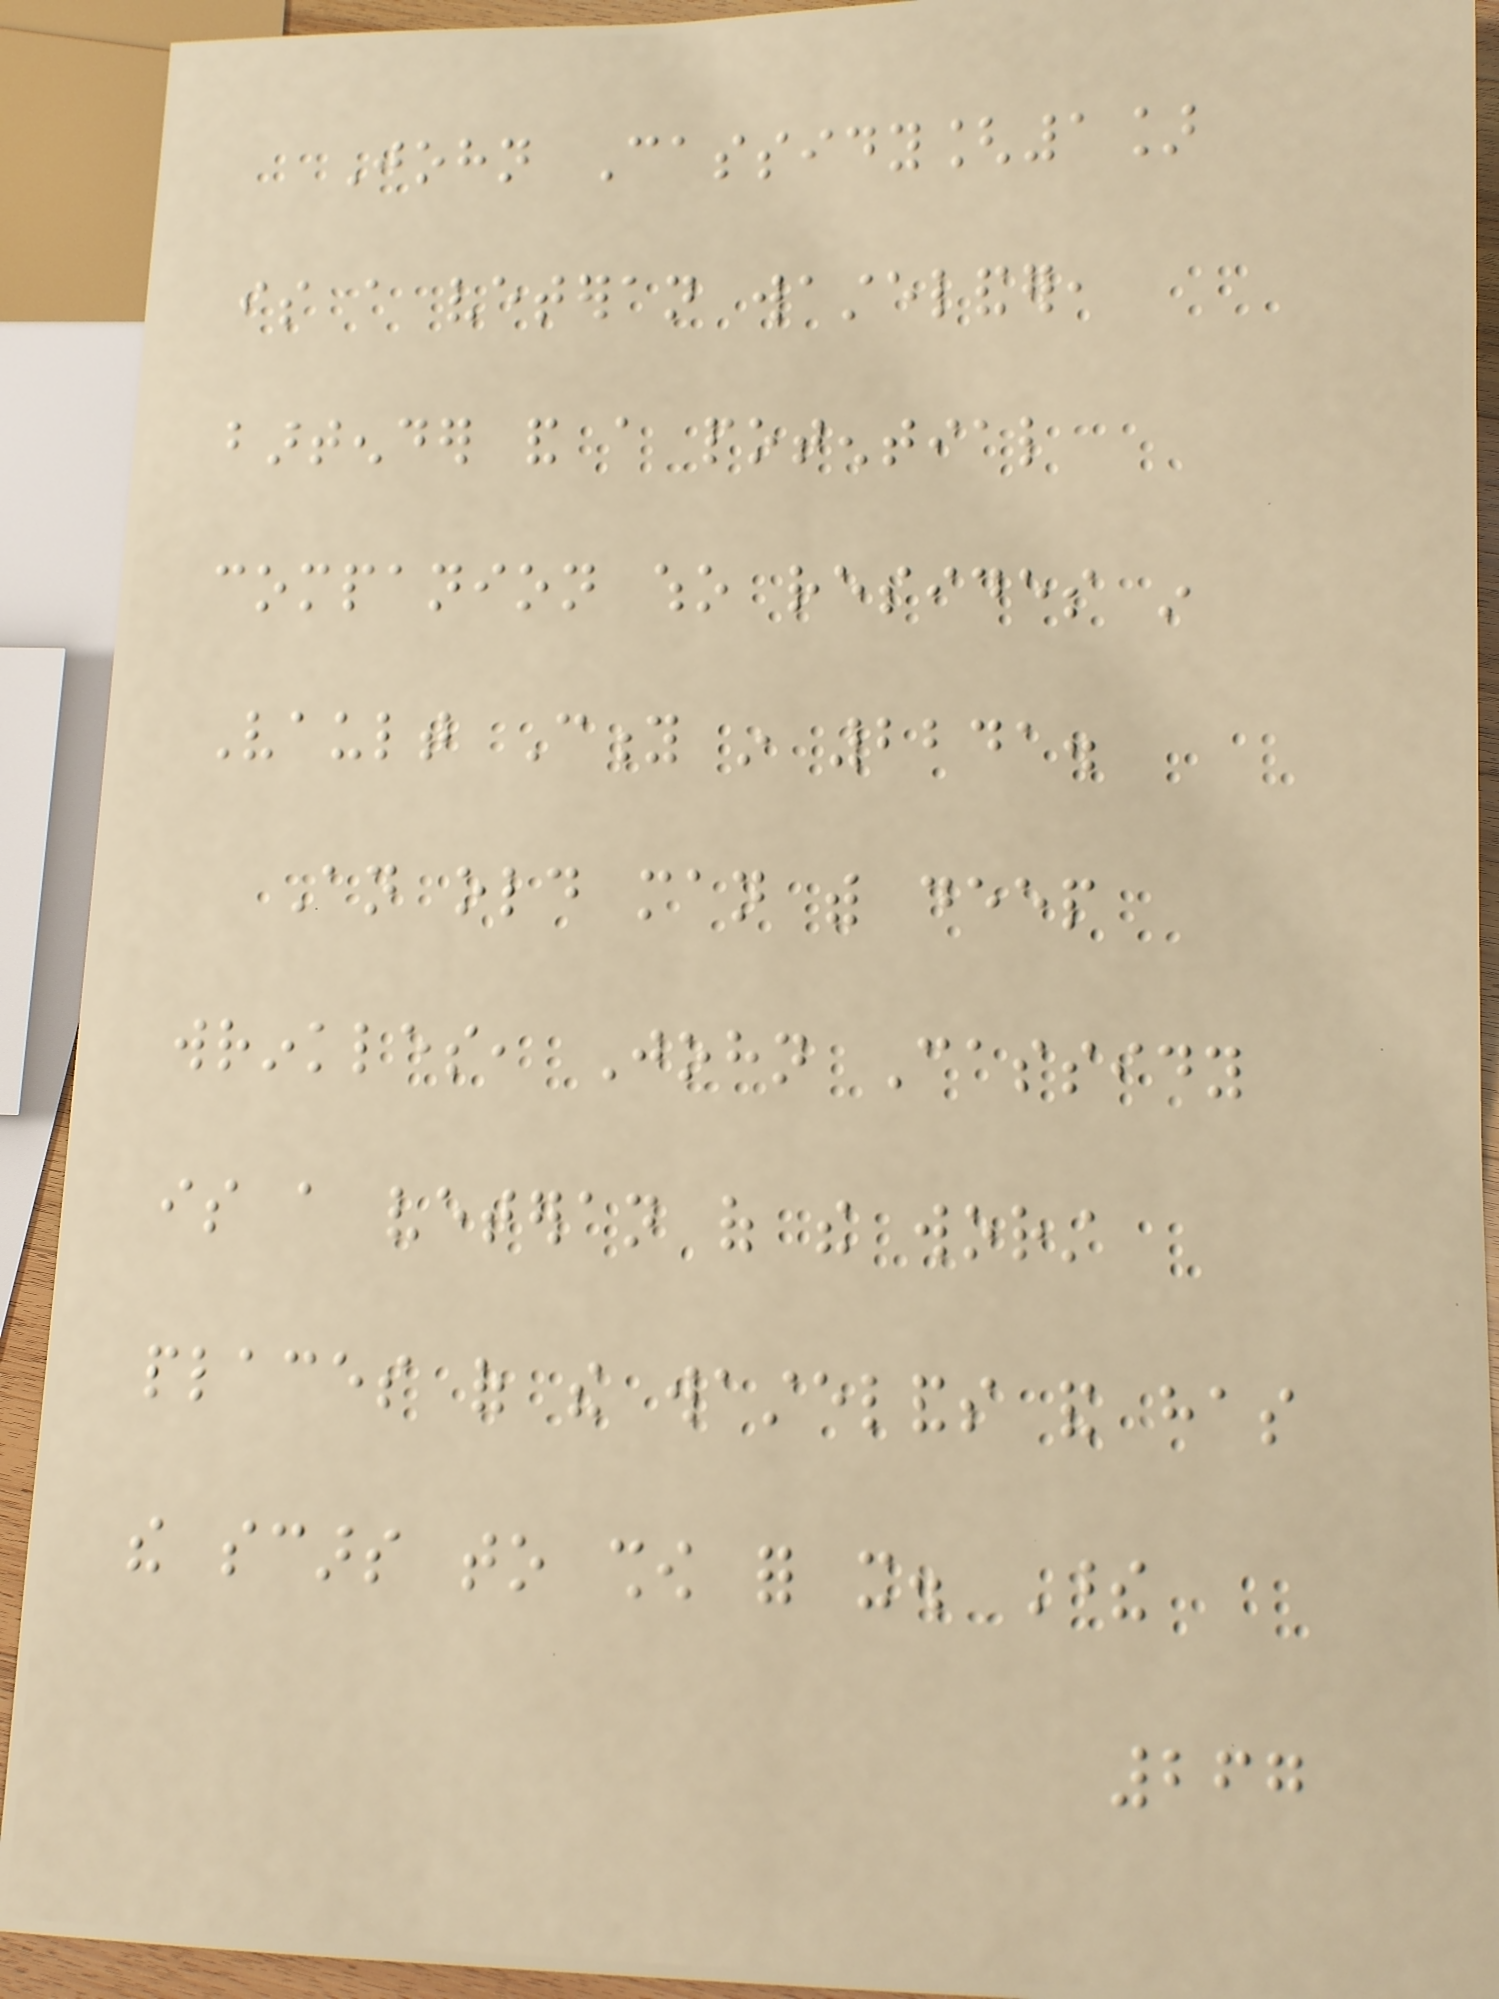John Cassidy[1]
is a veteran wastelander,
bartender and a potential
companion who resides in
Vault City in 2241.
An old man with deep
wrinkles, John Cassidy
is a veteran of the worst
places of the wastelands and has
the scars to show for it. These
267
